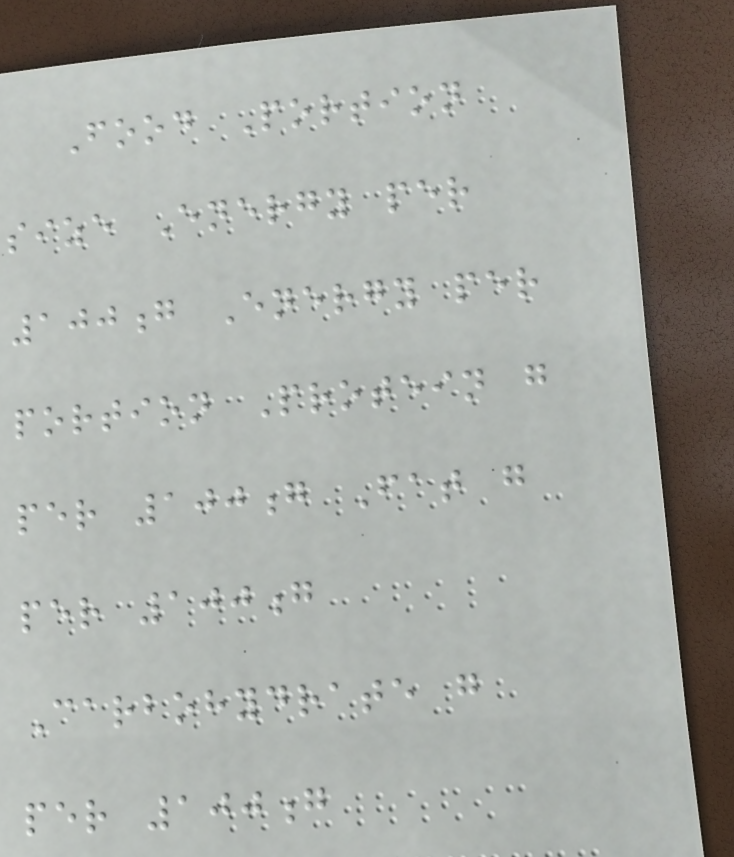Food Portion
size Energy per
100g Energy per
portion Protein g
per 100g Fat g
per 100g
Carbohydrate g
per 100g
